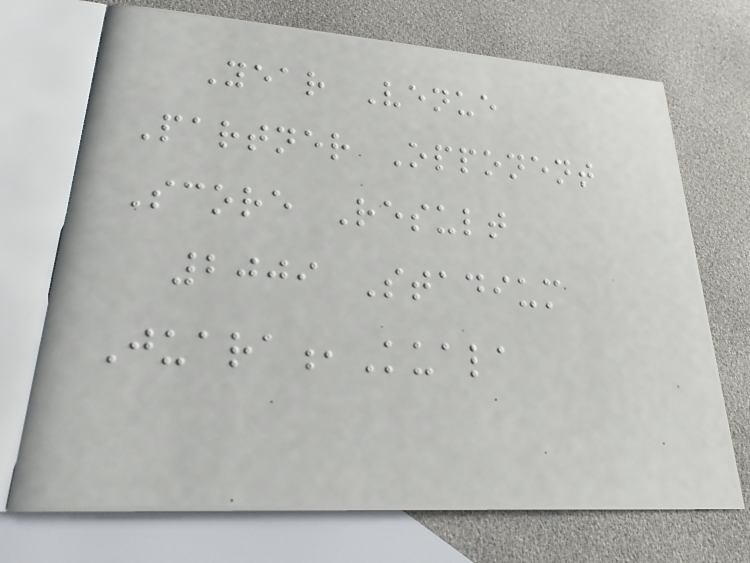Year Venue
Partner Opponent
Score Result
2009 Stadium
Juara,Kuala
